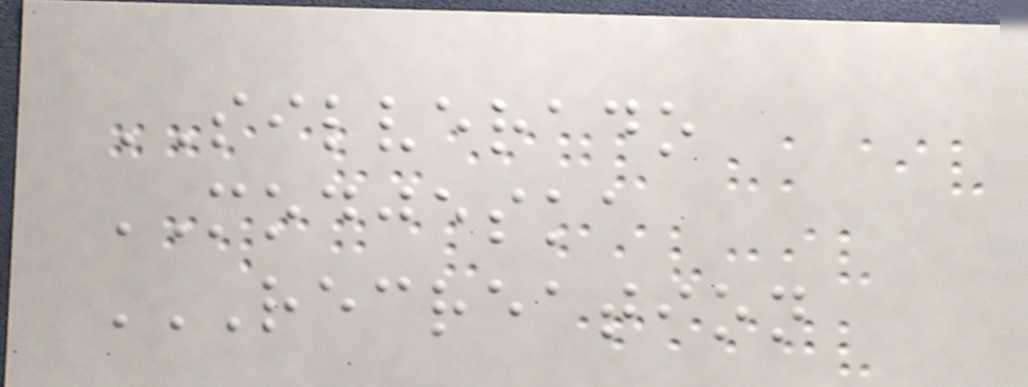SILVERADO
MODJESKA
RECREATION
